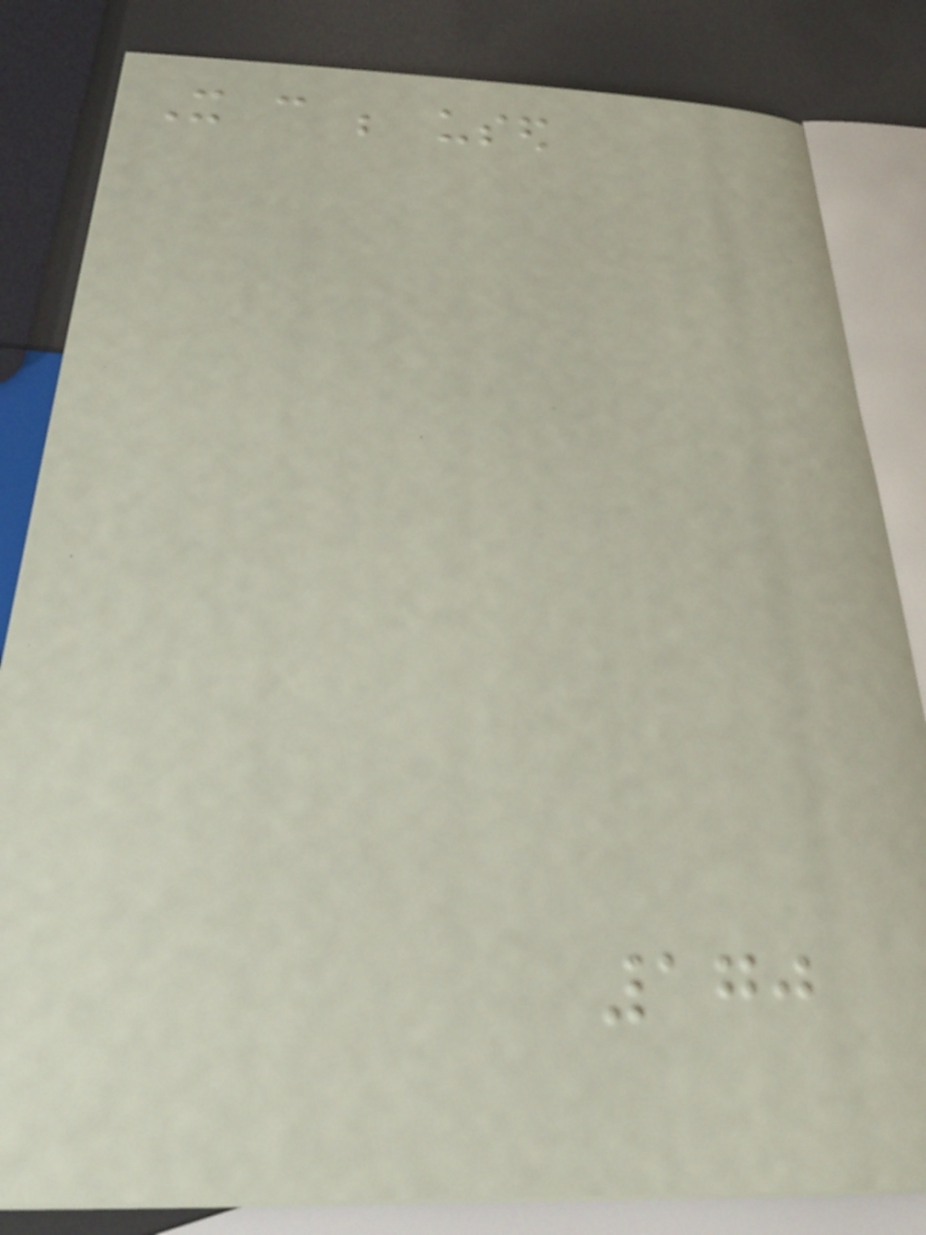It can be used
170
